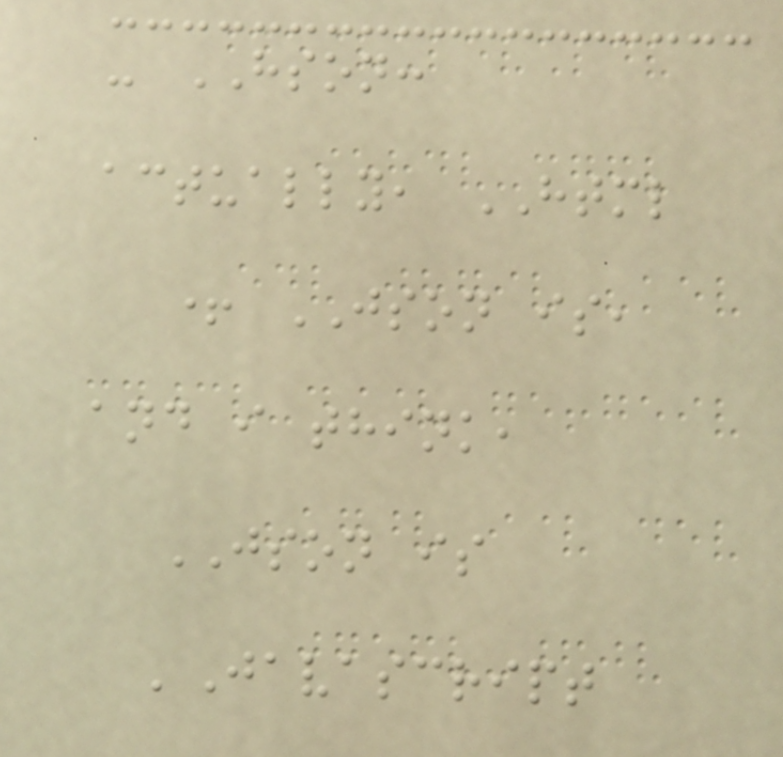- HSON:
actually, HTML
+ JSON is,
and i think,
JSON is
'Javascript
